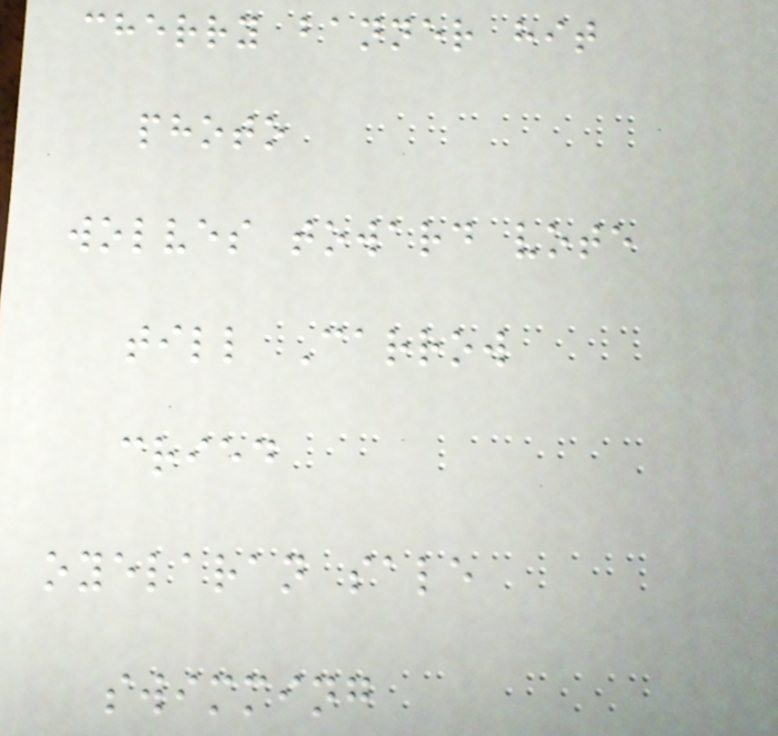cherry banner hit
photo
wolves toward vote
till Carrow
cried
oyelaran sale
swimming
